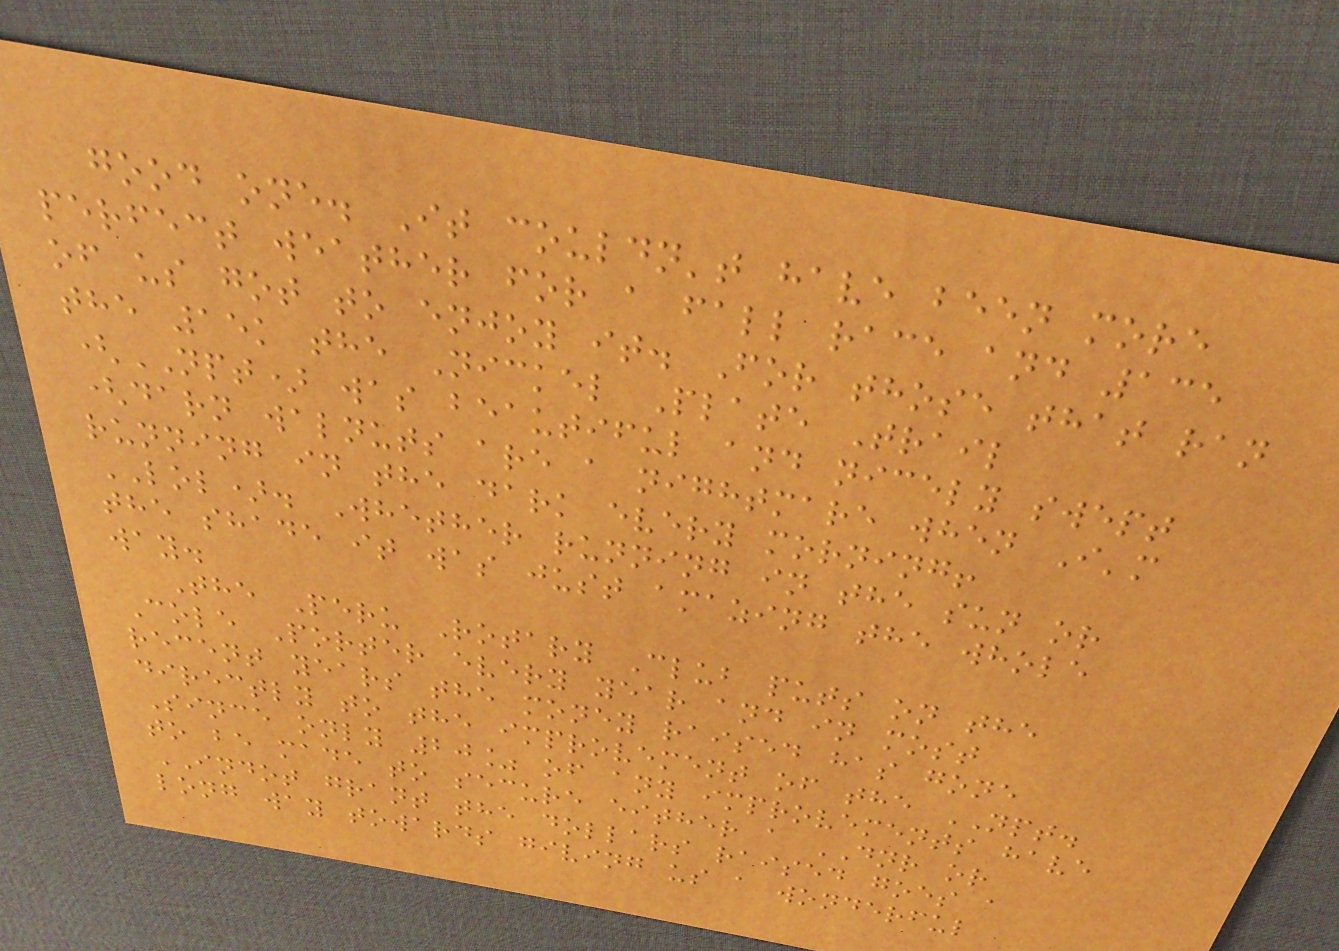good one. It couldn't have been more
perfect weather for a fall race and 135
of us got to enjoy it. For those that ran
the 15k the Nickel Plate Trail
(NPT) was beautiful and nicely swept
(darn walnuts are a nightmare when I'm
running in the dark every morning!
LOL). Whether running in the sun or
the shade it was just amazing the whole
way.
The Peru Rotary Club puts on the
Cole Porter every year and in most
recent years the money raised has gone
directly to the improvement of the NPT.
Since only 20% of any improvements have
to be made to secure either a DNR or
INDOT grant the dollars raised goes a
long way towards giving us a wonderful
